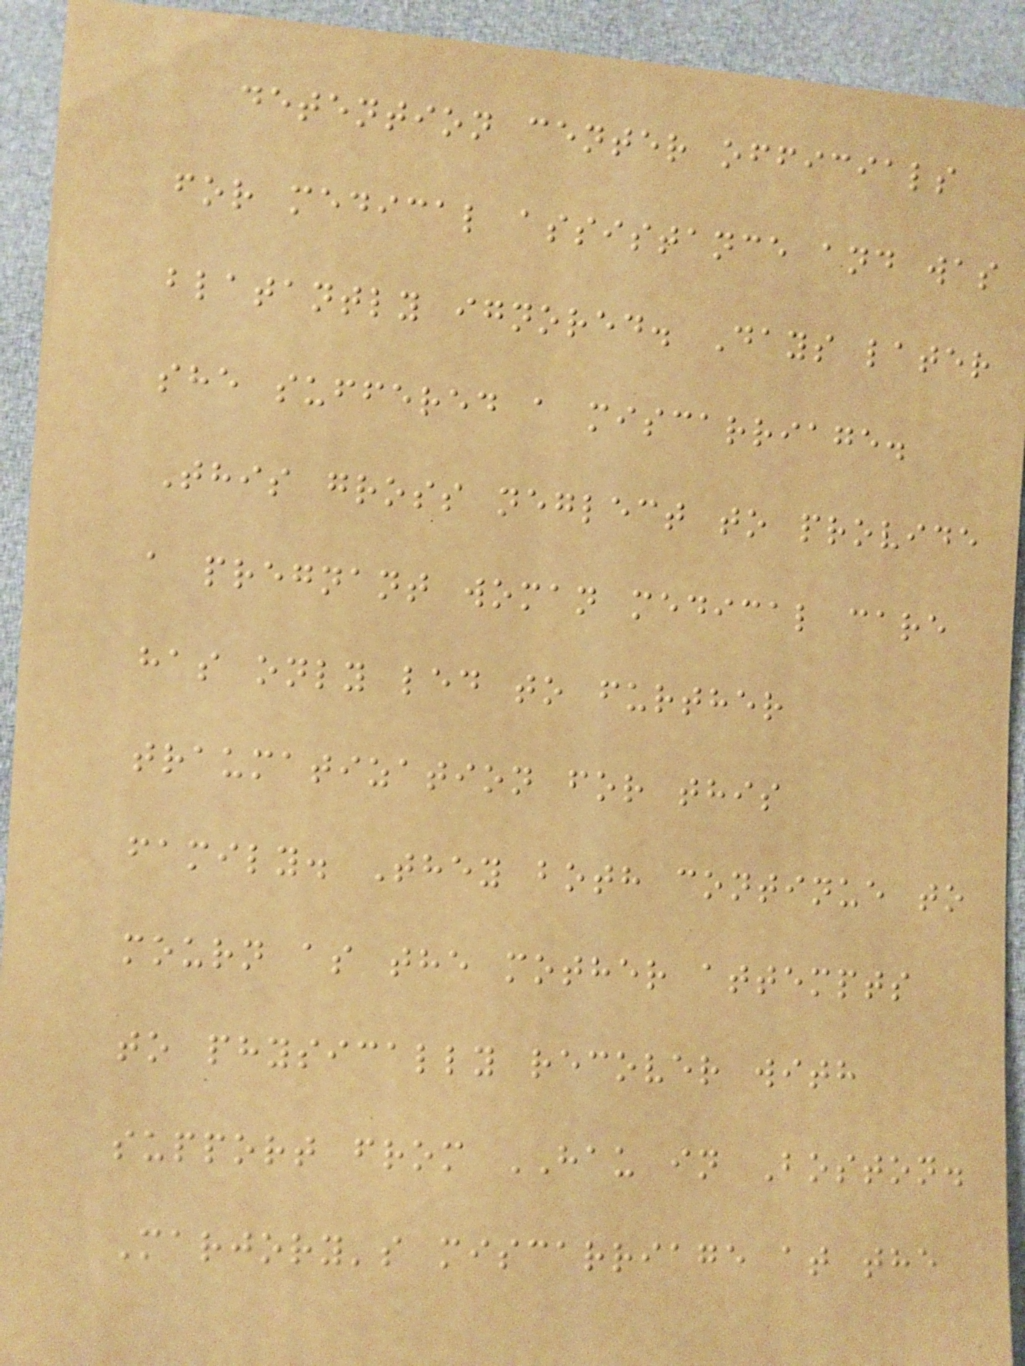detention center officials
for medical assistance and was
blatantly ignored. Days later
she suffered a miscarriage.
This gross neglect to provide
a pregnant woman medical care
has only led to further
traumatization for this
family. They both continue to
mourn as the mother attempts
to physically recover with
support from HAU in Boston.
Marjory's miscarriage at the
